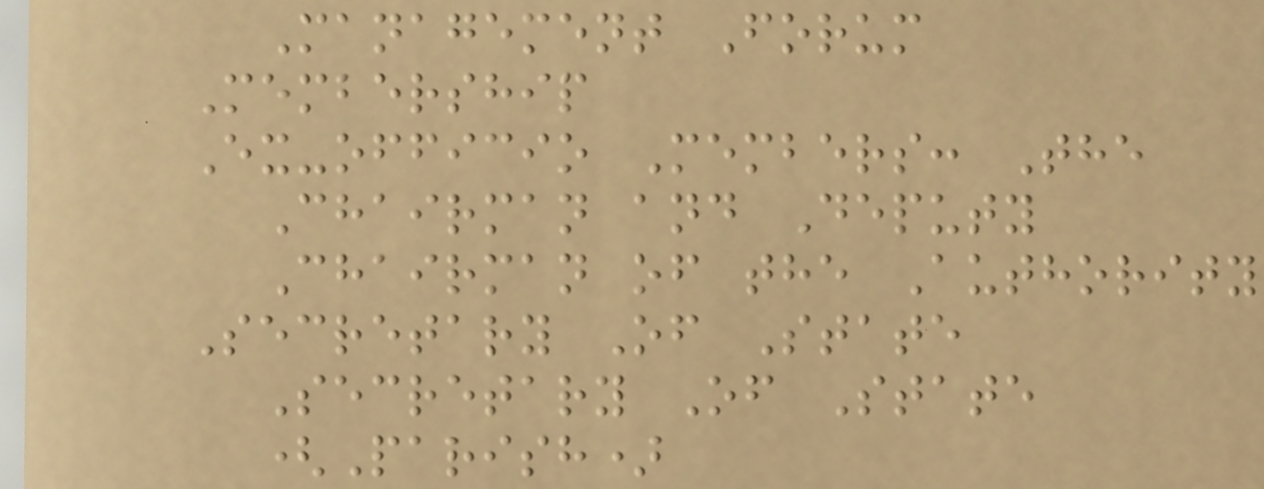Management Forum
Membership
Ex-officio Members: The
Chairman and Deputy
Chairman of the Authority
Secretary Of State
Secretary Of State
(Parish)
